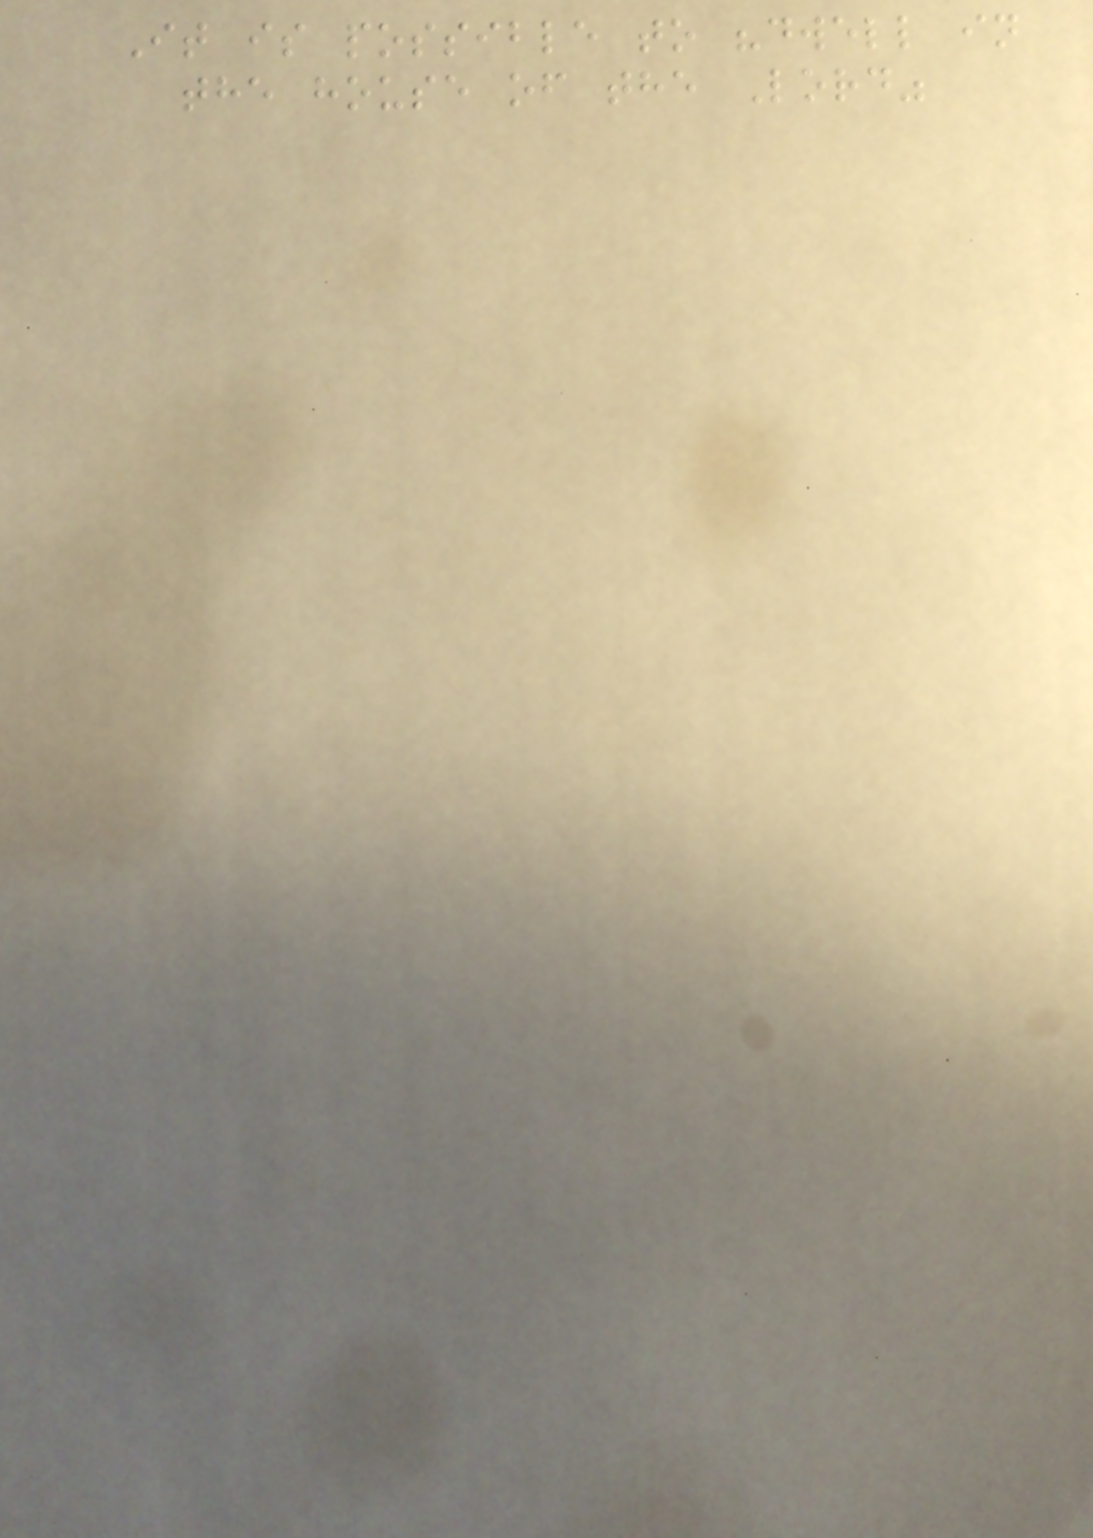It is possible to "dwell in
the house of the Lord"
